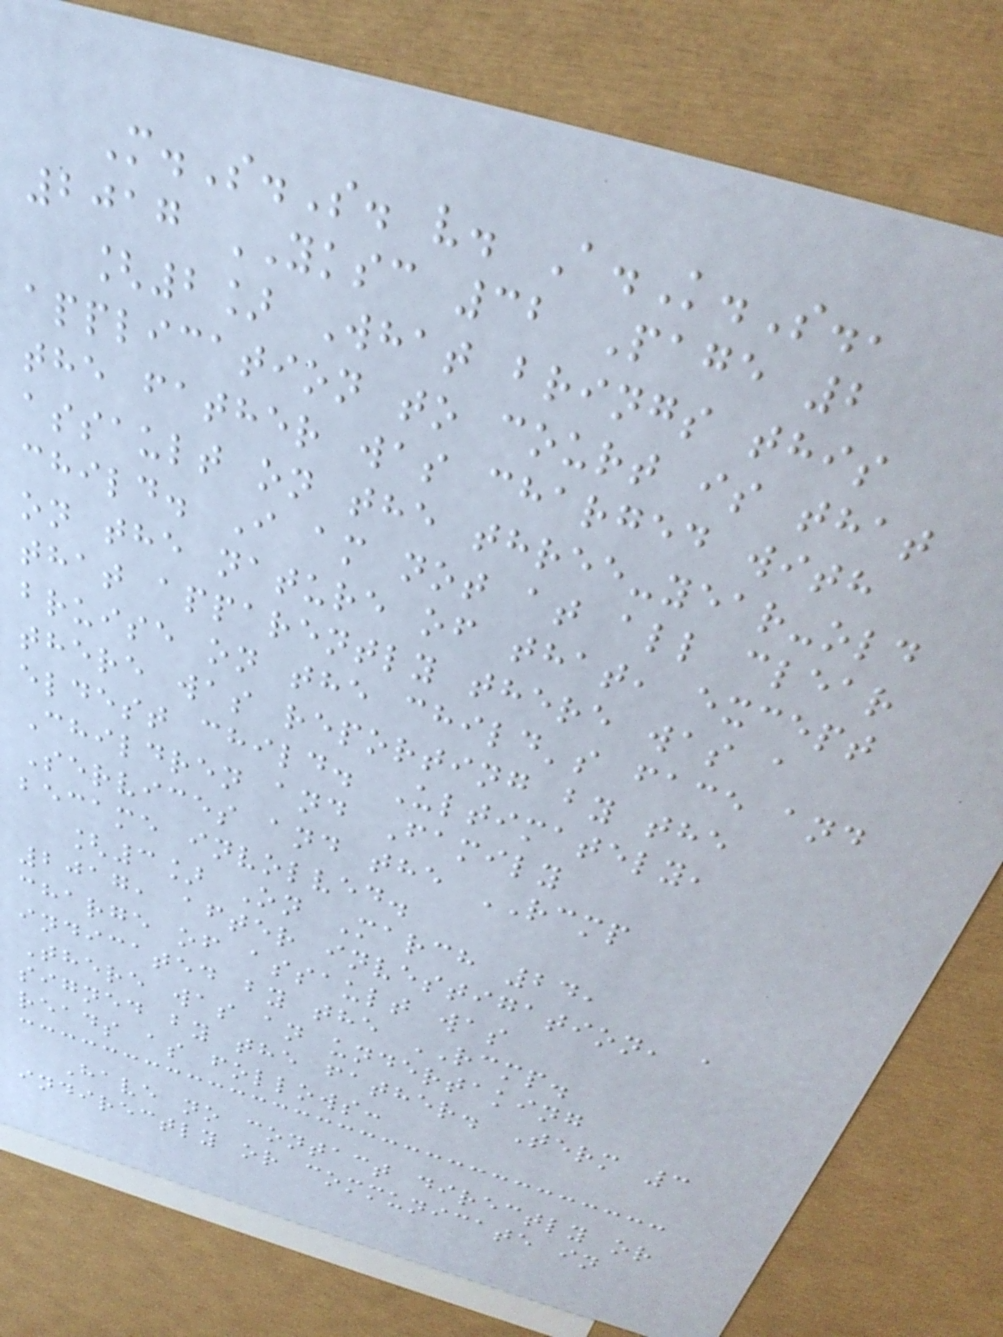M.S.S. v. A.K.S.,
2017 YKSC 32 Page 2
[2] What brings this
application to court is that
the father was charged with
assault on the three-year-old
child. I am not at all clear
on the nature of that, except
that apparently there was a
bruise on the child's face and
there was reporting by the
eldest child. Ultimately,
Children and Family
Services and the RCMP
became involved.
[3] On March 24,
2017, after investigation, a
charge of assault was
indicated by the RCMP.
There was an undertaking
signed by the father. Term 3
reads as follows:
Have no contact directly or
indirectly or communicate in
